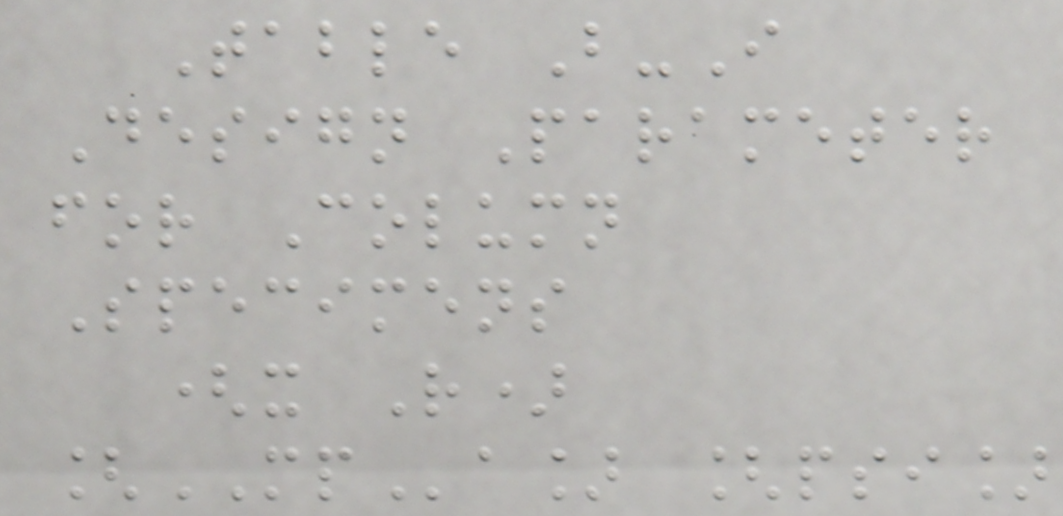Table B-I
Design Parameter
for Column
Specimens
(x R)
[MPa] [psi]
